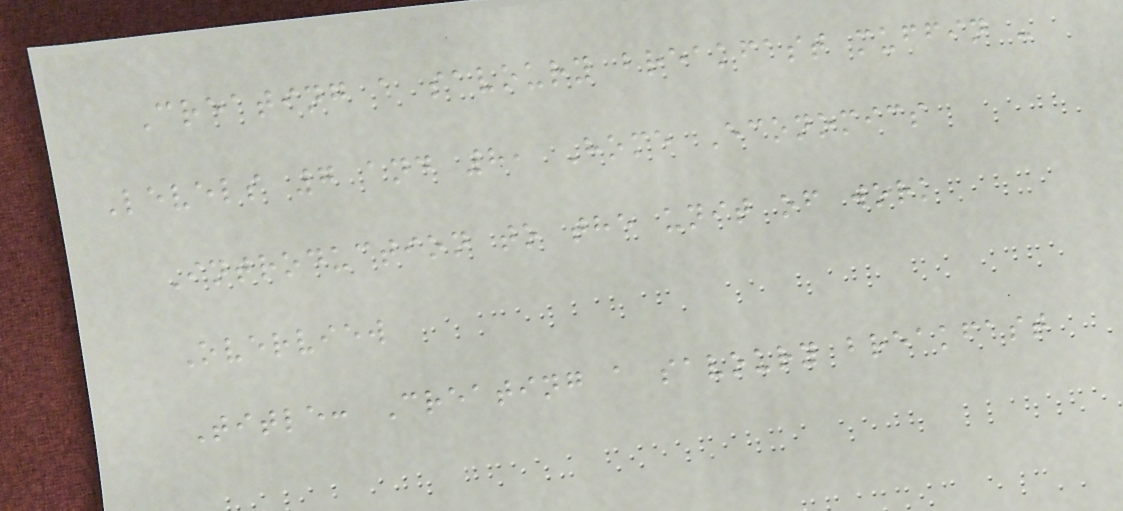Creating a savoury breakfast muffin -
Levels 7 and 8, Home Economics
Introduction to the unit of work
Overview
Title: Creating a savoury breakfast
